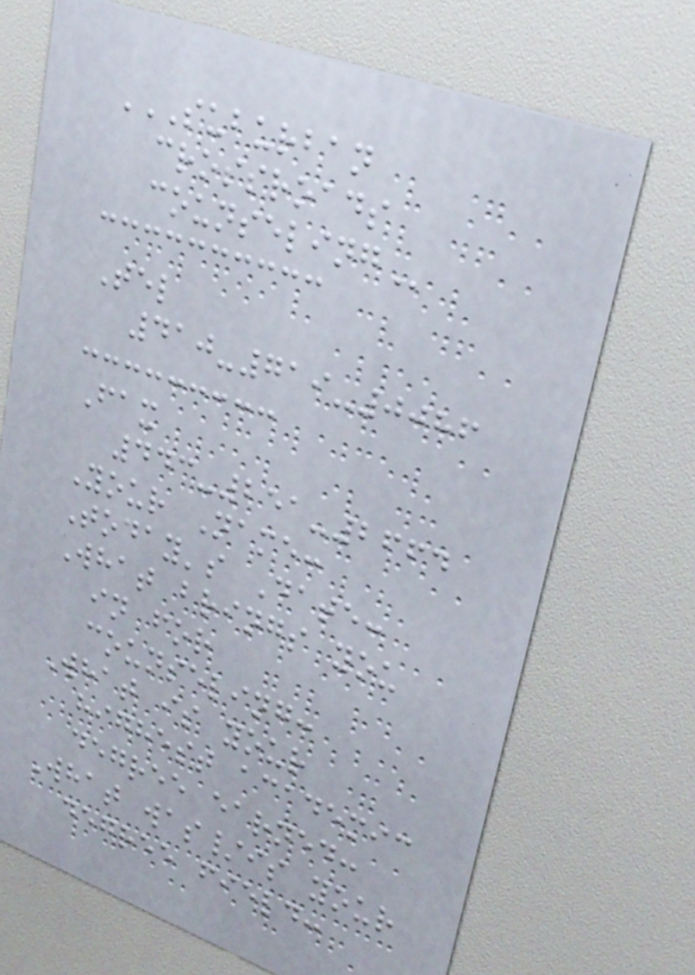SUBURBAN
CROSSROADS
COUNSELING
Tel
410-719-0086
Fax
443-251-2664
Your Name:
Today's Date:
What brings you
in for
counseling:
What is your
highest academic
degree earned:
What was/is your
degree field:
